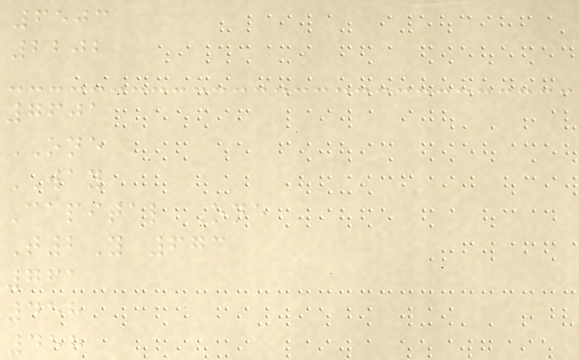6503
2202
7601
ONE
WAY
Capital One
T2Y 673
761
458
458
